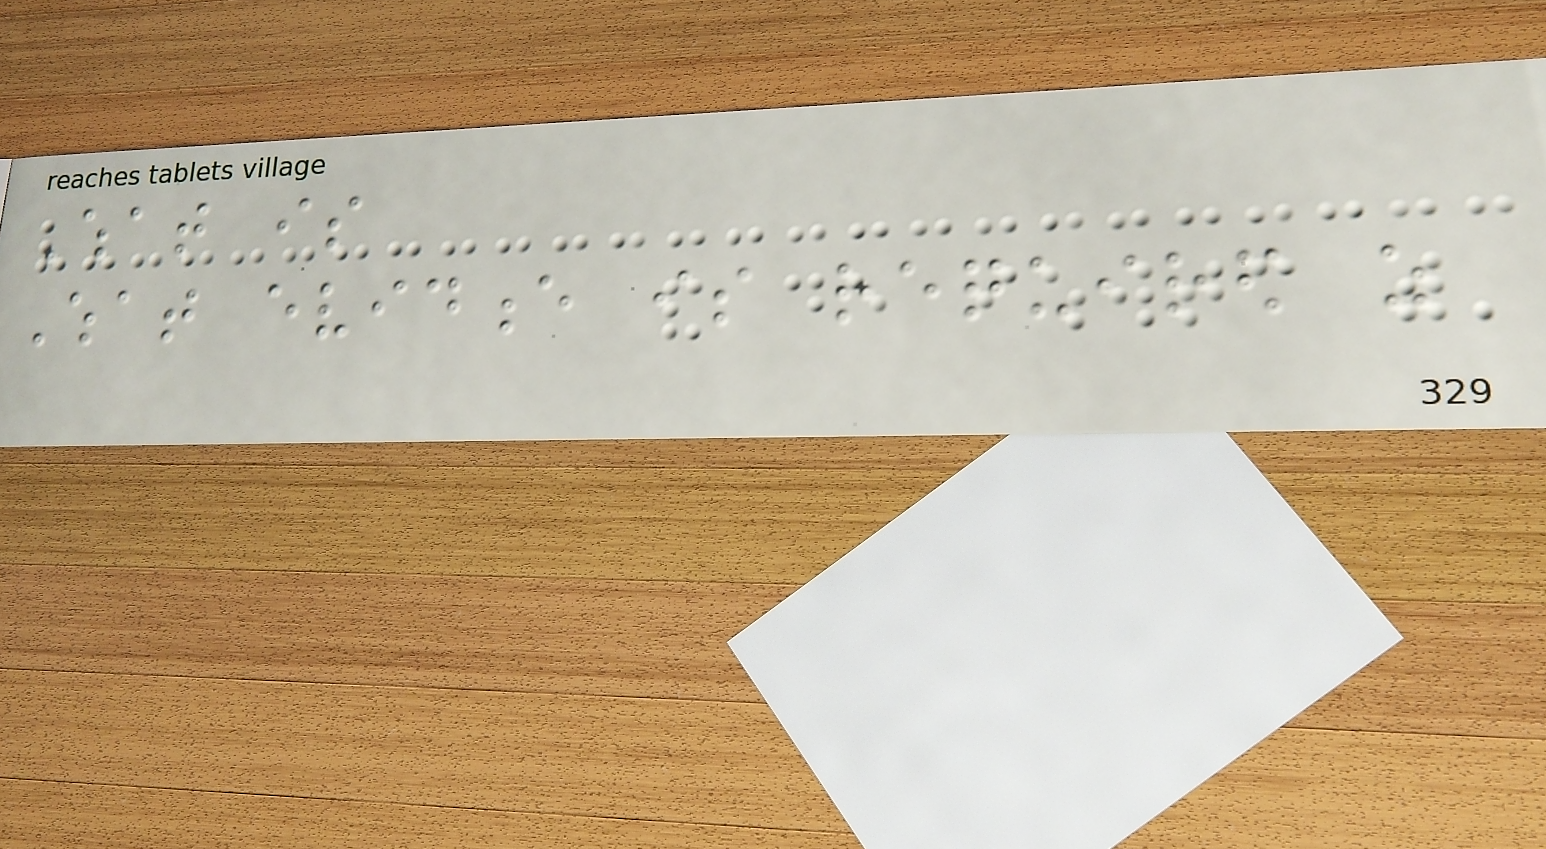What is
What evidence is required as
